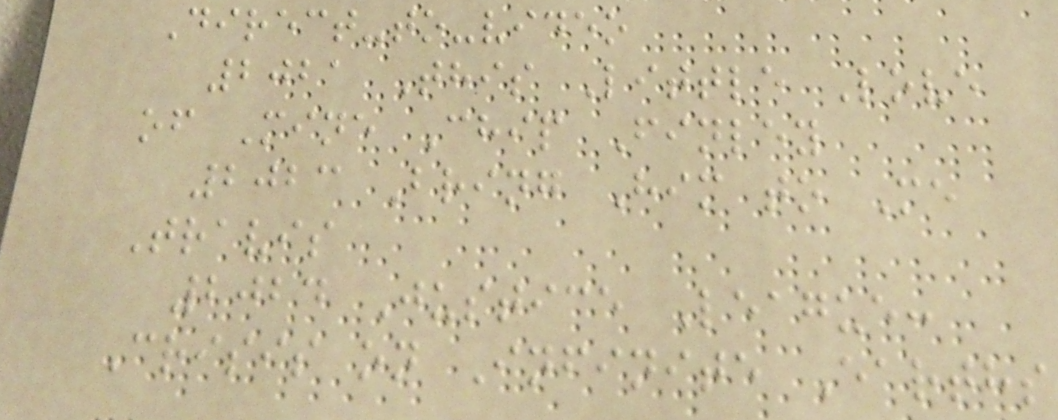Direct-to-video
2021 This Little Love
of Mine Chip Finley
2023 Bring Him to Me
Travis
2024 Justice League:
Crisis on Infinite Earths
